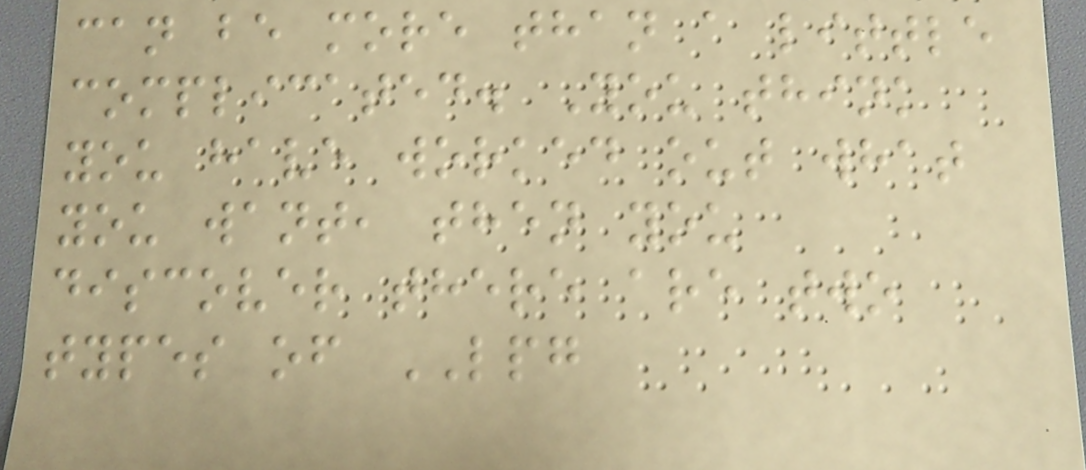can be more than a little
complicated. You think
you have worked out what
you want, then you
discover there are two
types of LPG
